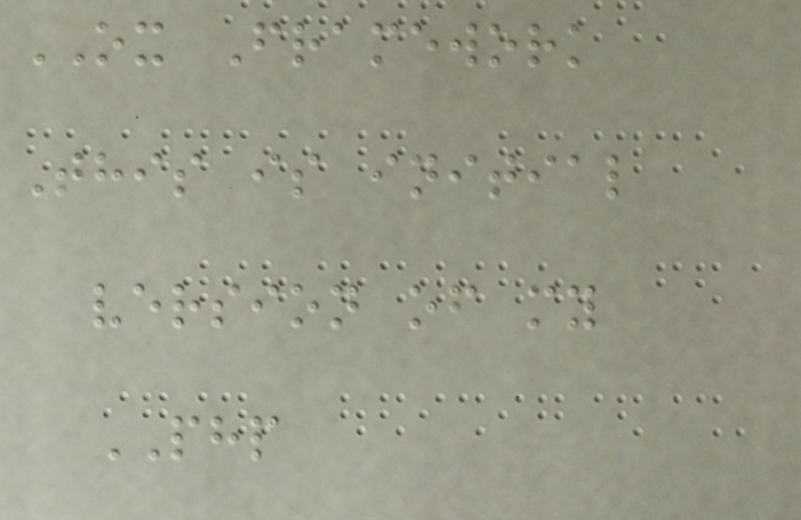OX Framework
This is initial
version of my
PHP
